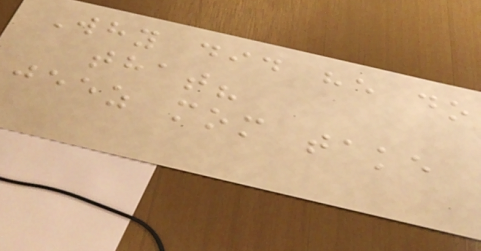Why did he do
that?
jeez mom take
